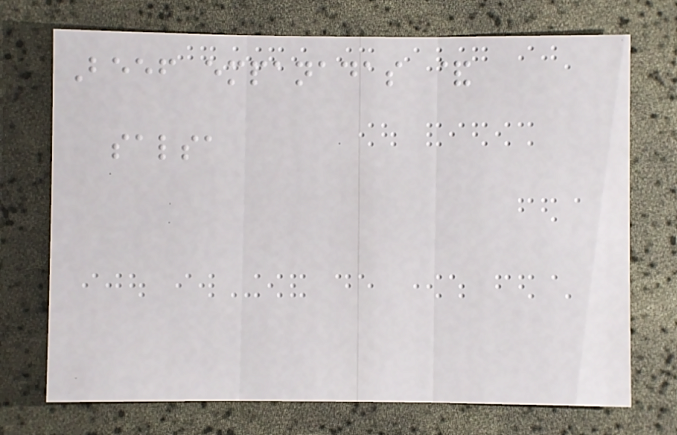Beef empanadas &
salsa
